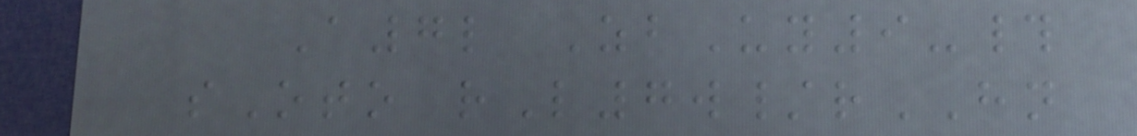A7l ZbUy9-#
sOto rL7w/rHN
